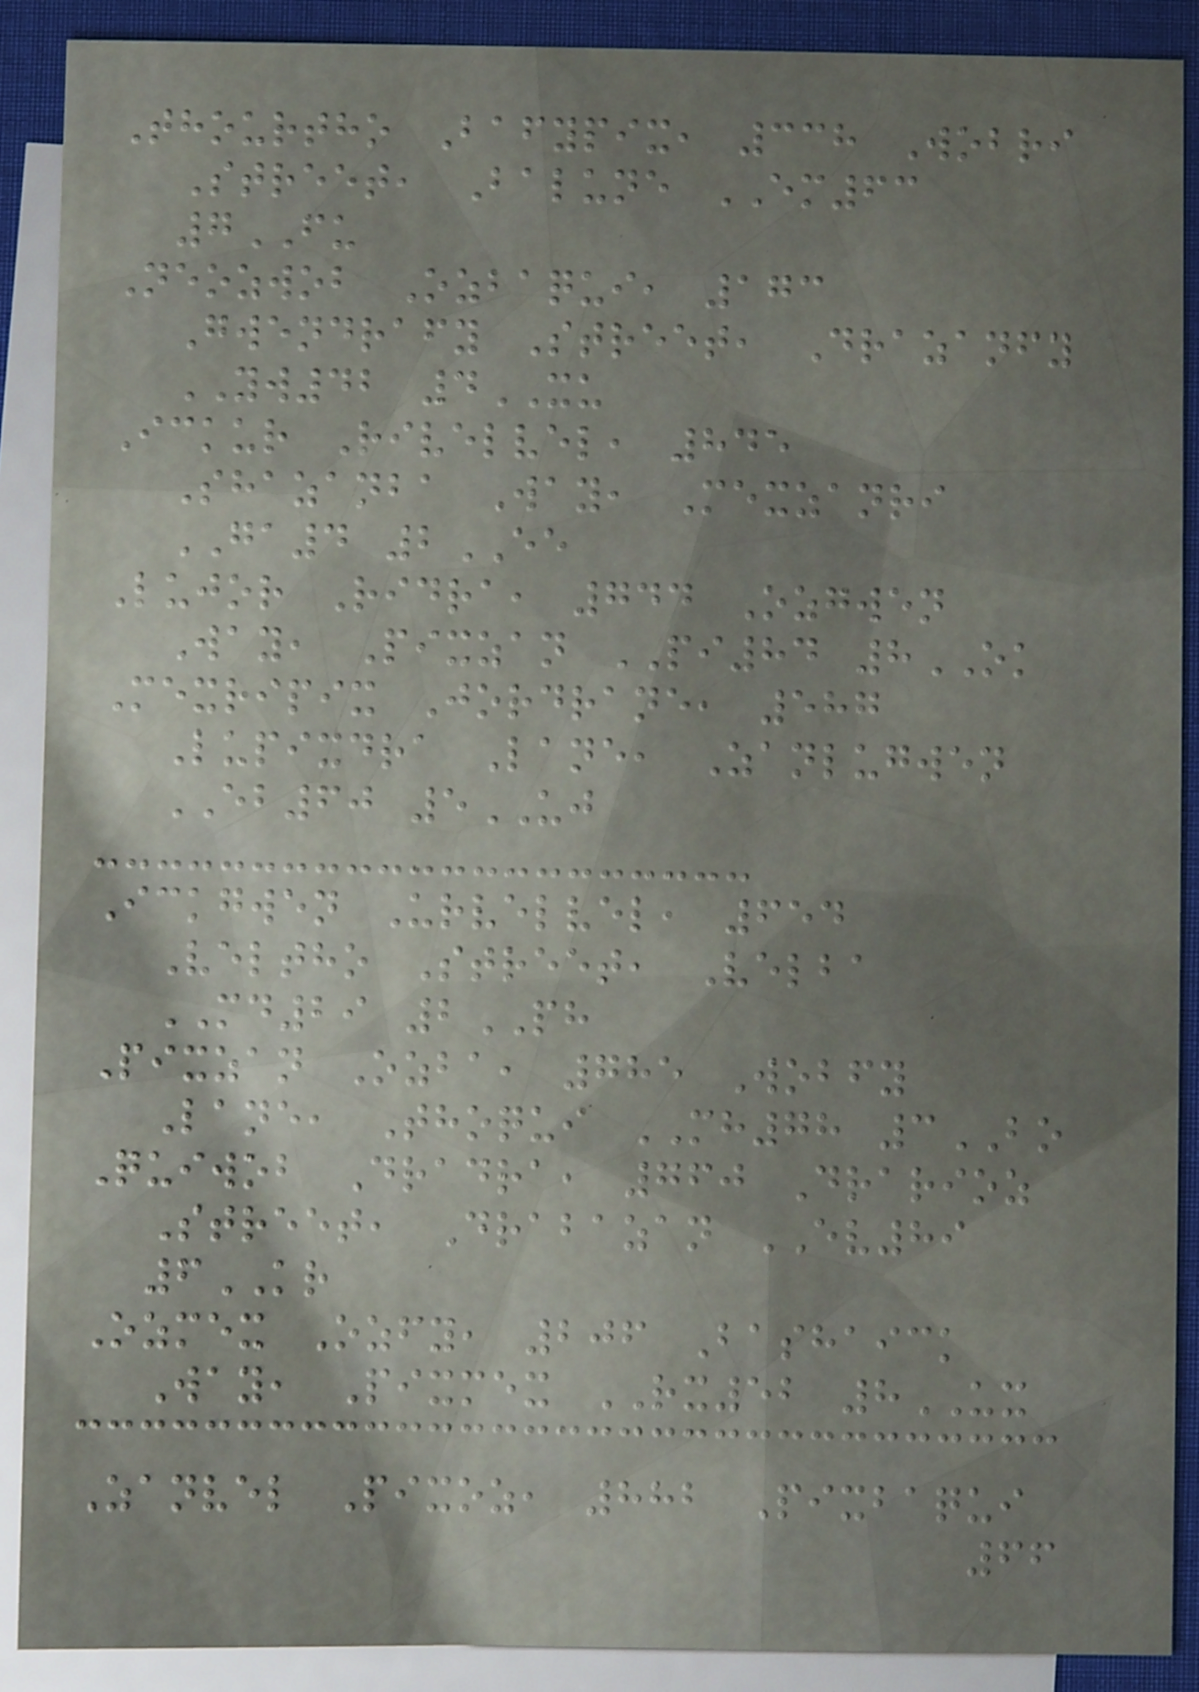Thourtho Bafypix, 338 Wobri
Street, Balune EM63
7FU
Neozwob Ozbaqui, 173
Gwendrafy Street, Drazanfy
YW42 4XU
Ickur Rivelvel, 845
Shazanba Way, Mexzanri
GA4 2EE
Lujor Ridra, 744 Ozgwen
Way, Pixzan PI84 8OK
Mexripix Jordrane, 587
Lupixdra Lane, Zanlugwen
EB60 5UJ
Ickgwen Urvelvel, 654
Veltho Street, Velba
MD29 2PH
Pixzan Ozba, 785 Wobfy
Lane, Thoqui MH78 3BO
Quiwob Dradra, 760 Drarioz
Street, Drabazan EV89
6KR
Ozmex Ozfy, 206 Bashaick
Way, Pixmex RX52 8UX
Zanvel Pixoz, 882 Pixbaqui
66
